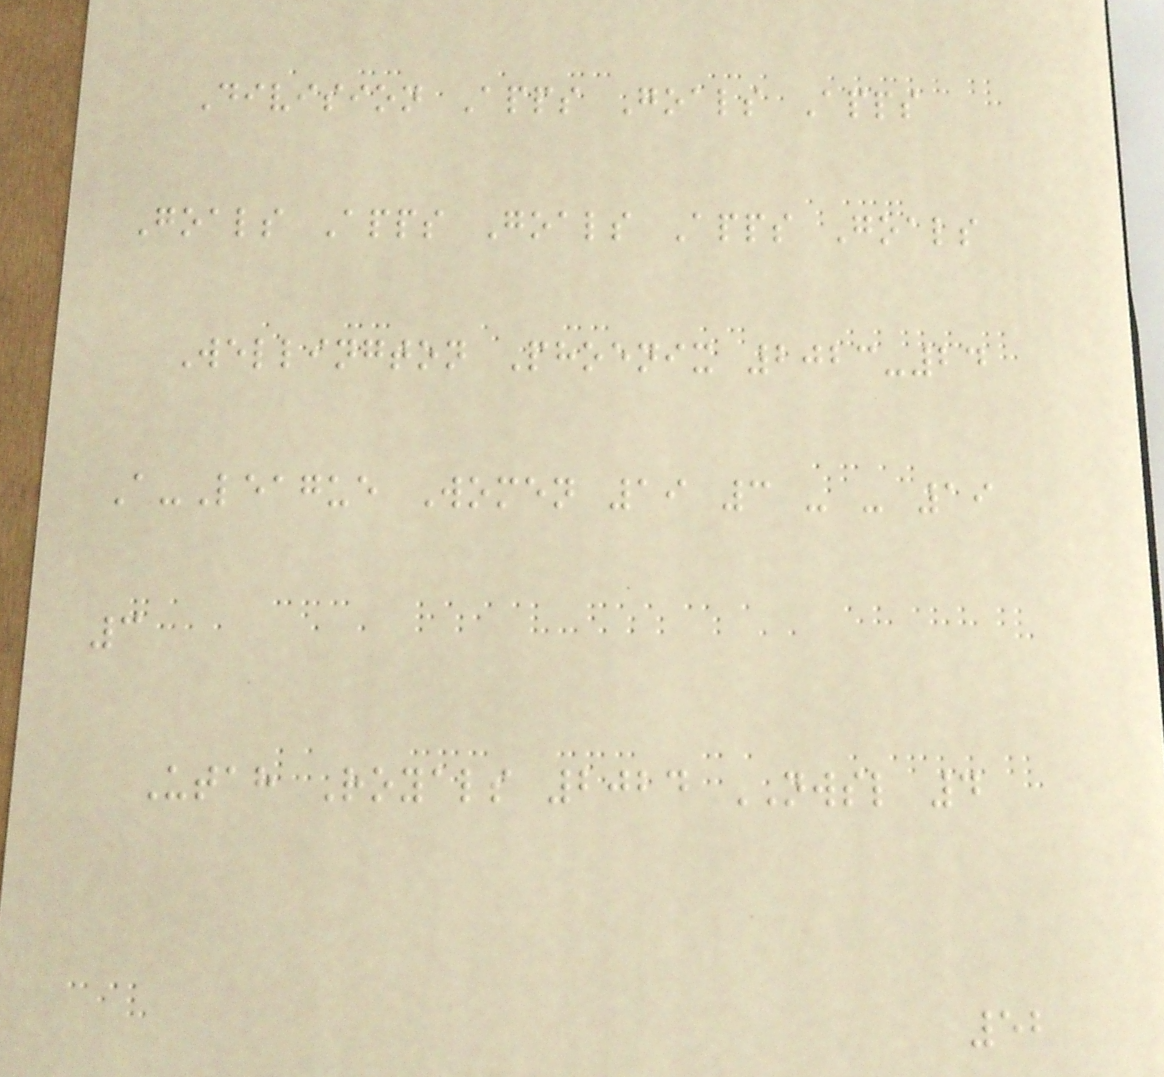Division Apps Goals Apps
Goals Apps Goals Apps Goals
Wellington Phoenix 2023-24
A-League Women 19 3 - - 19
3
Utah Royals 2024 NWSL 4
52
